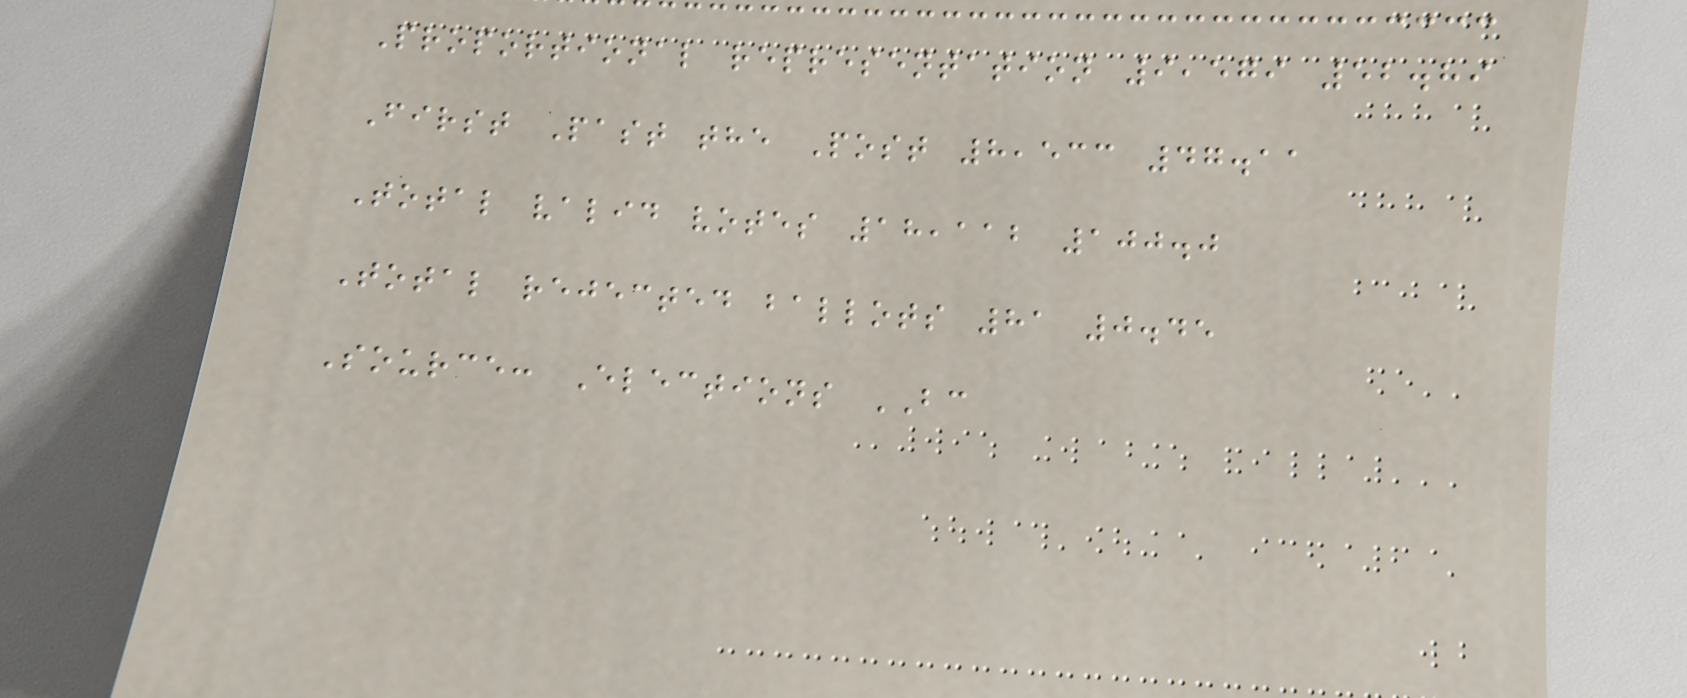Proportional representation 9,579 52.89
First Past the Post 8,533 47.11
Total valid votes 18,112 100.0
Total rejected ballots 81 0.45
Source: Elections BC
